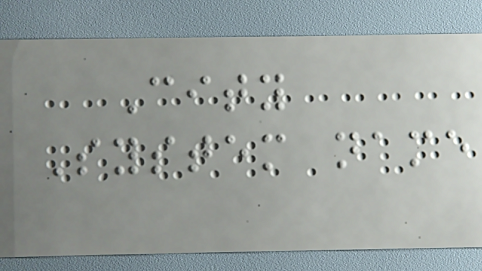City
System name
